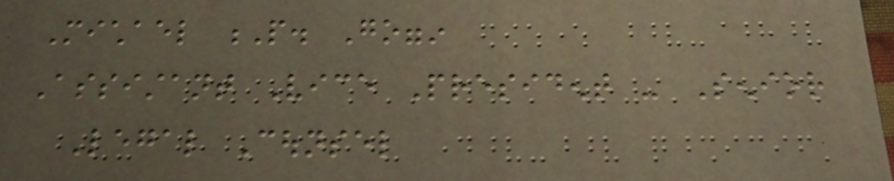Michael P. Goggin
Assistant Vice President - Senior
Legal Counsel
